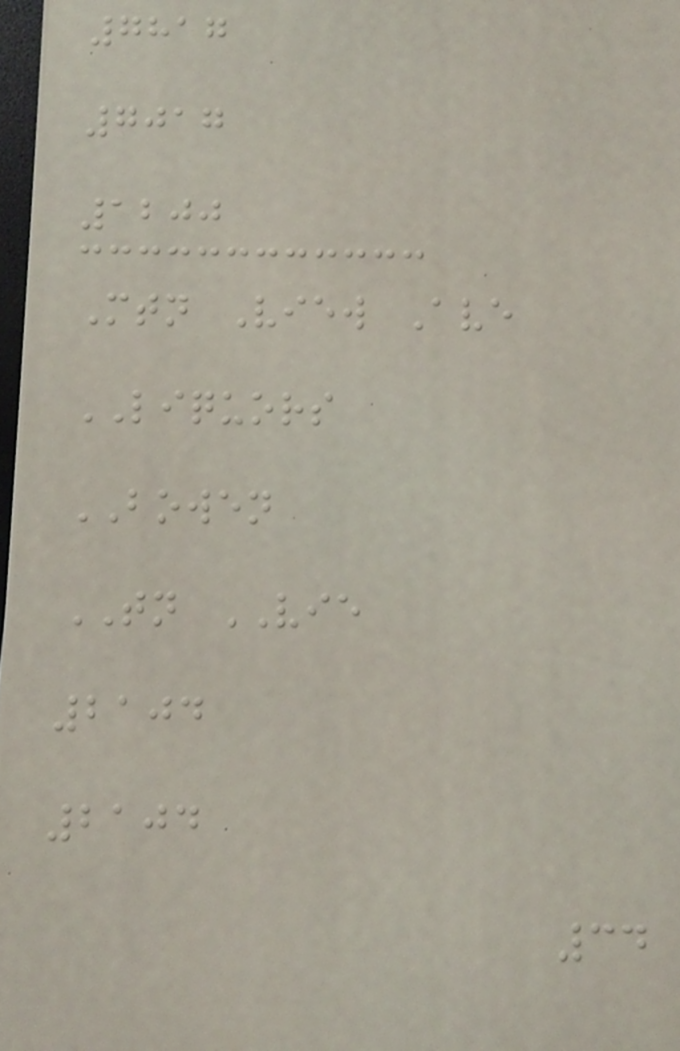7817
7017
1200
Mtn View Ave
LIQUORS
BOWEN
TN VIE
2104
2104
34
